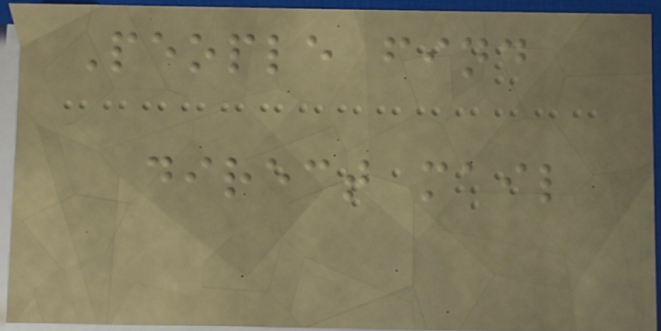People find
direct mail
